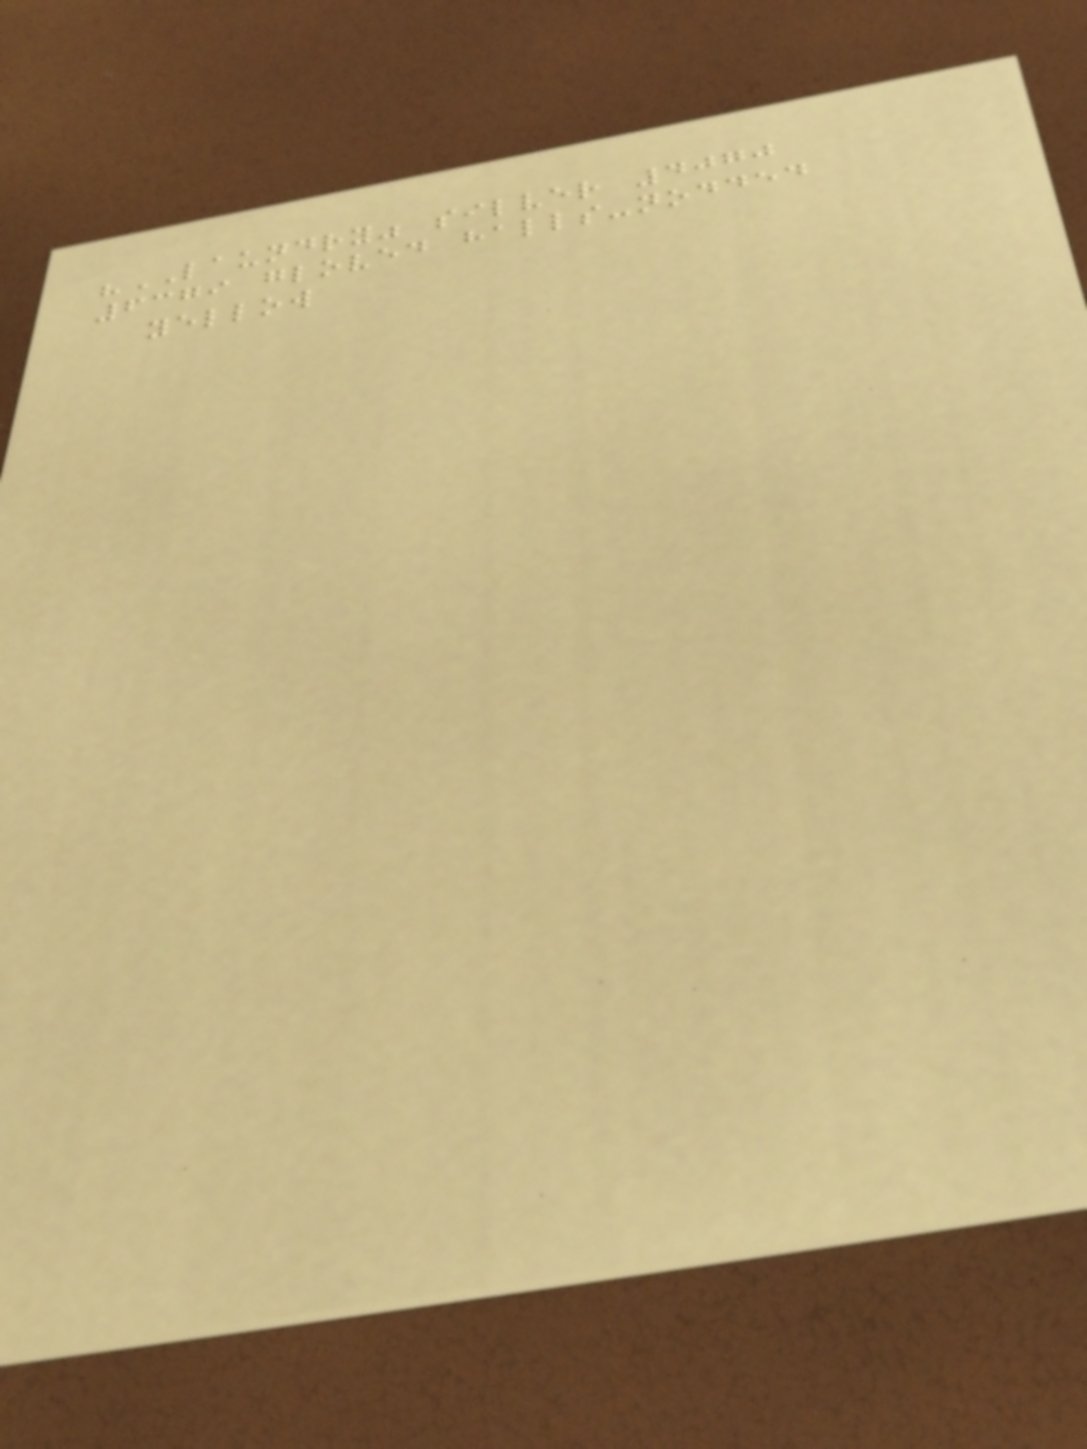"LAUNDRY" silver 4070
6379 gloved halls-nodded
yellow
